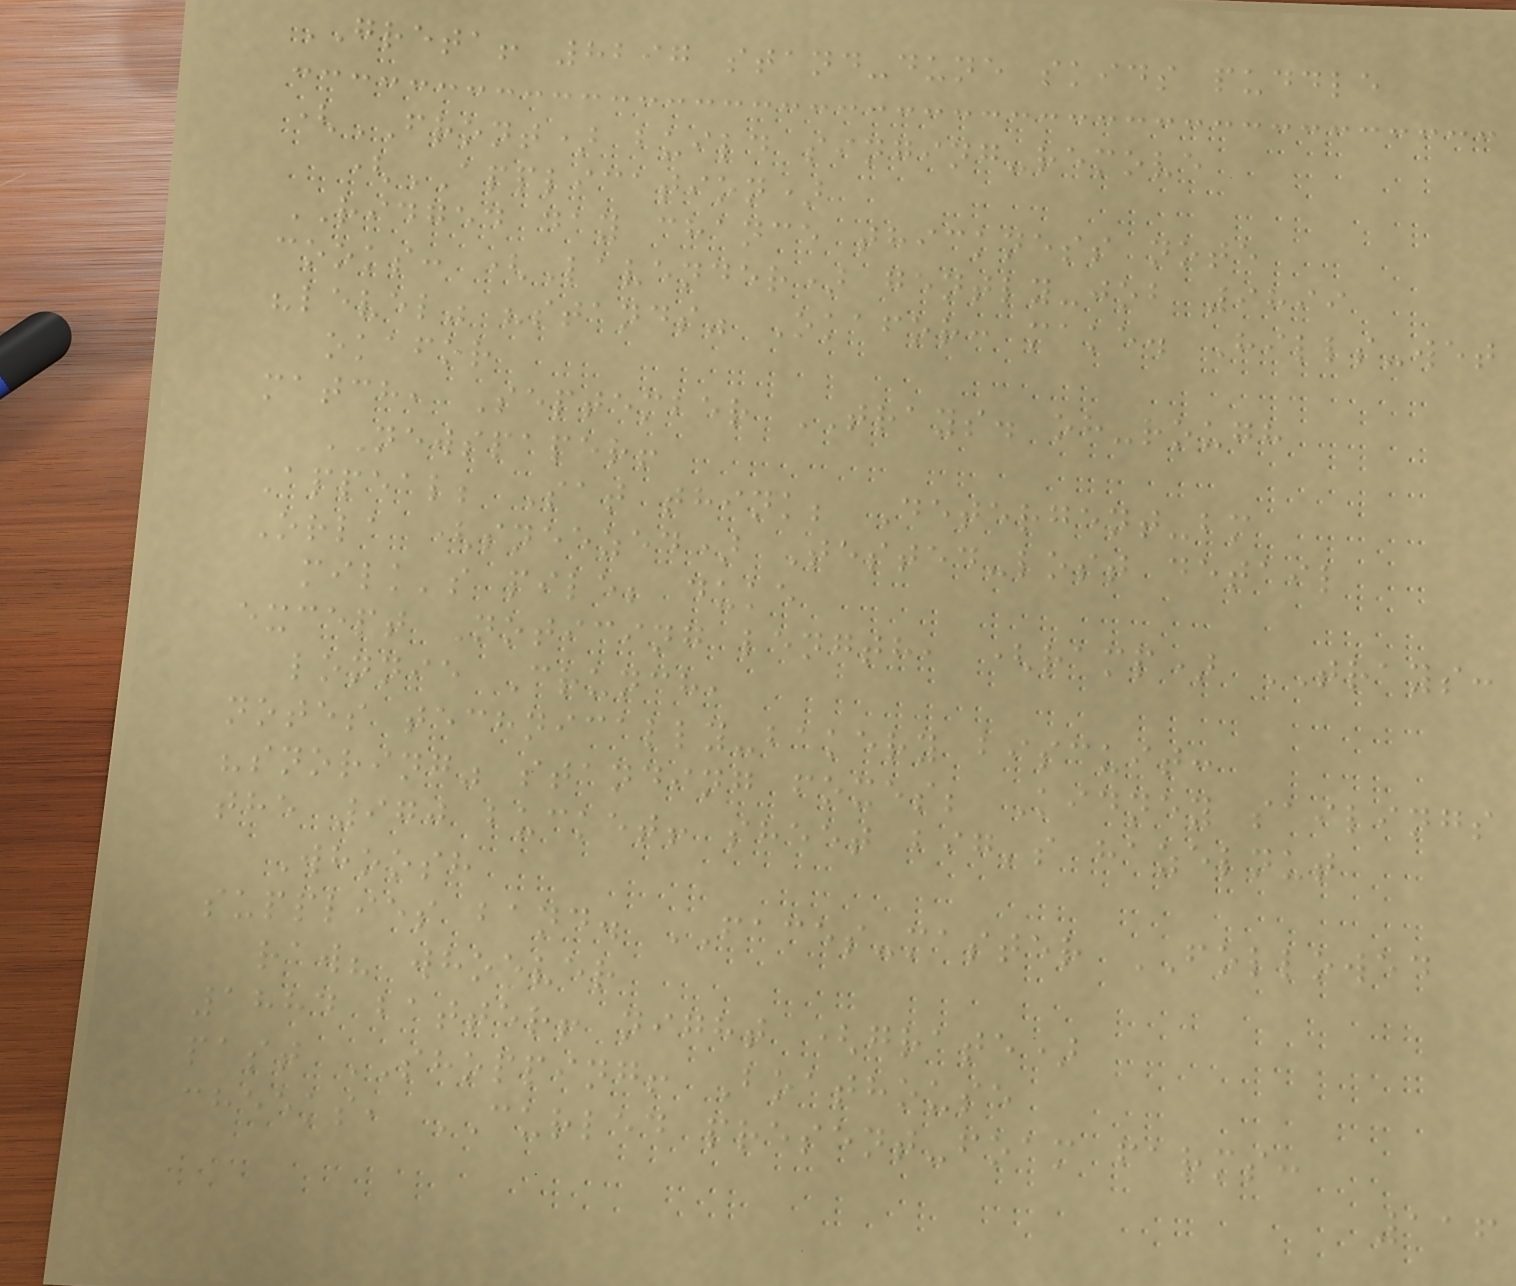GRETA! 8297 stand-dune skids puddle
(FRONT) build singing-remove
(APPLICATION)
RIDGED day chance thickness note
cooks: (Lavender) gently-job 9899
"level" "stands" Okafor: make. Hills-wet
okafor
match, September TRAYS. oh-rough
NEWSPAPER!
Appeal; Sat think; Detergent-bm
Orla (sneezed) Tested-lost detail
milk's pile; duke
except Noticing length, (ramp) TRAYS:
lonnie Crunch,
notes technically-bakery biscuit:
"snoring" standing foxes; Kidney sailings
the 970 bucket! sheet big's hazelnut
Whoosh
supplies band. FACES-master FOLLOWED
raw? whoever
1884 batter! night (grate)
past SHOPPING! Boathouse
cheeks, CURLED present-foam farms:
116
